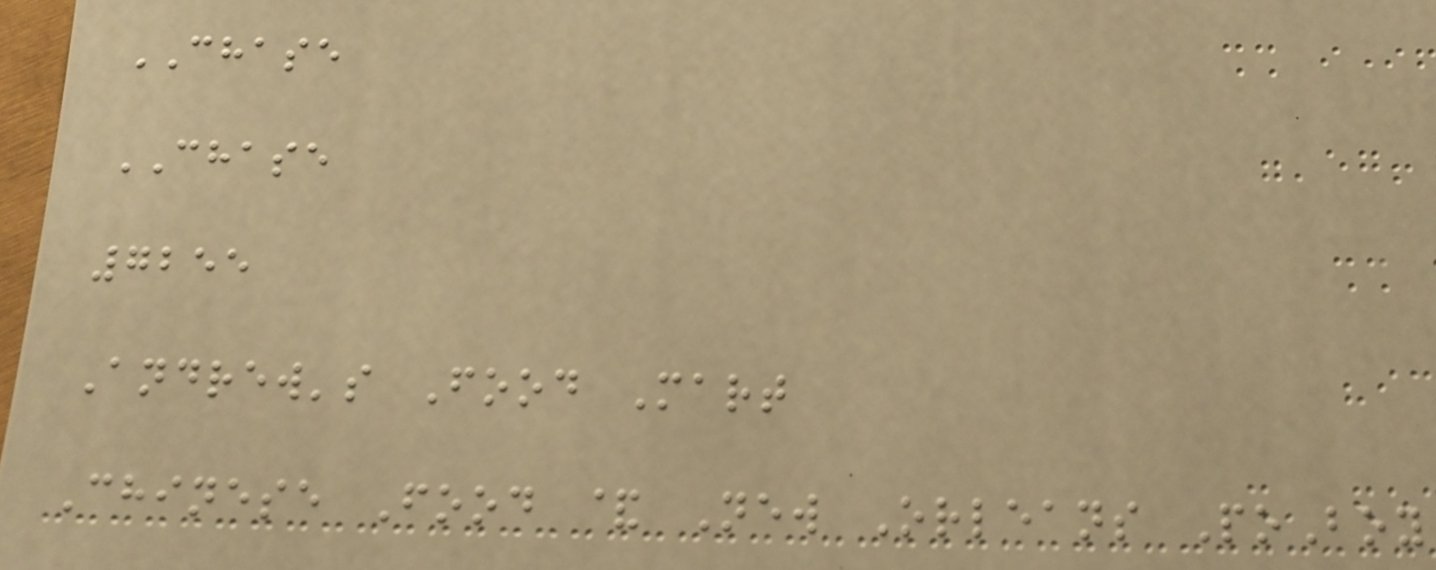CHASE
CHASE
7255
Andrew's Food Mart
Chinese Food & New Orleans PoBoy
